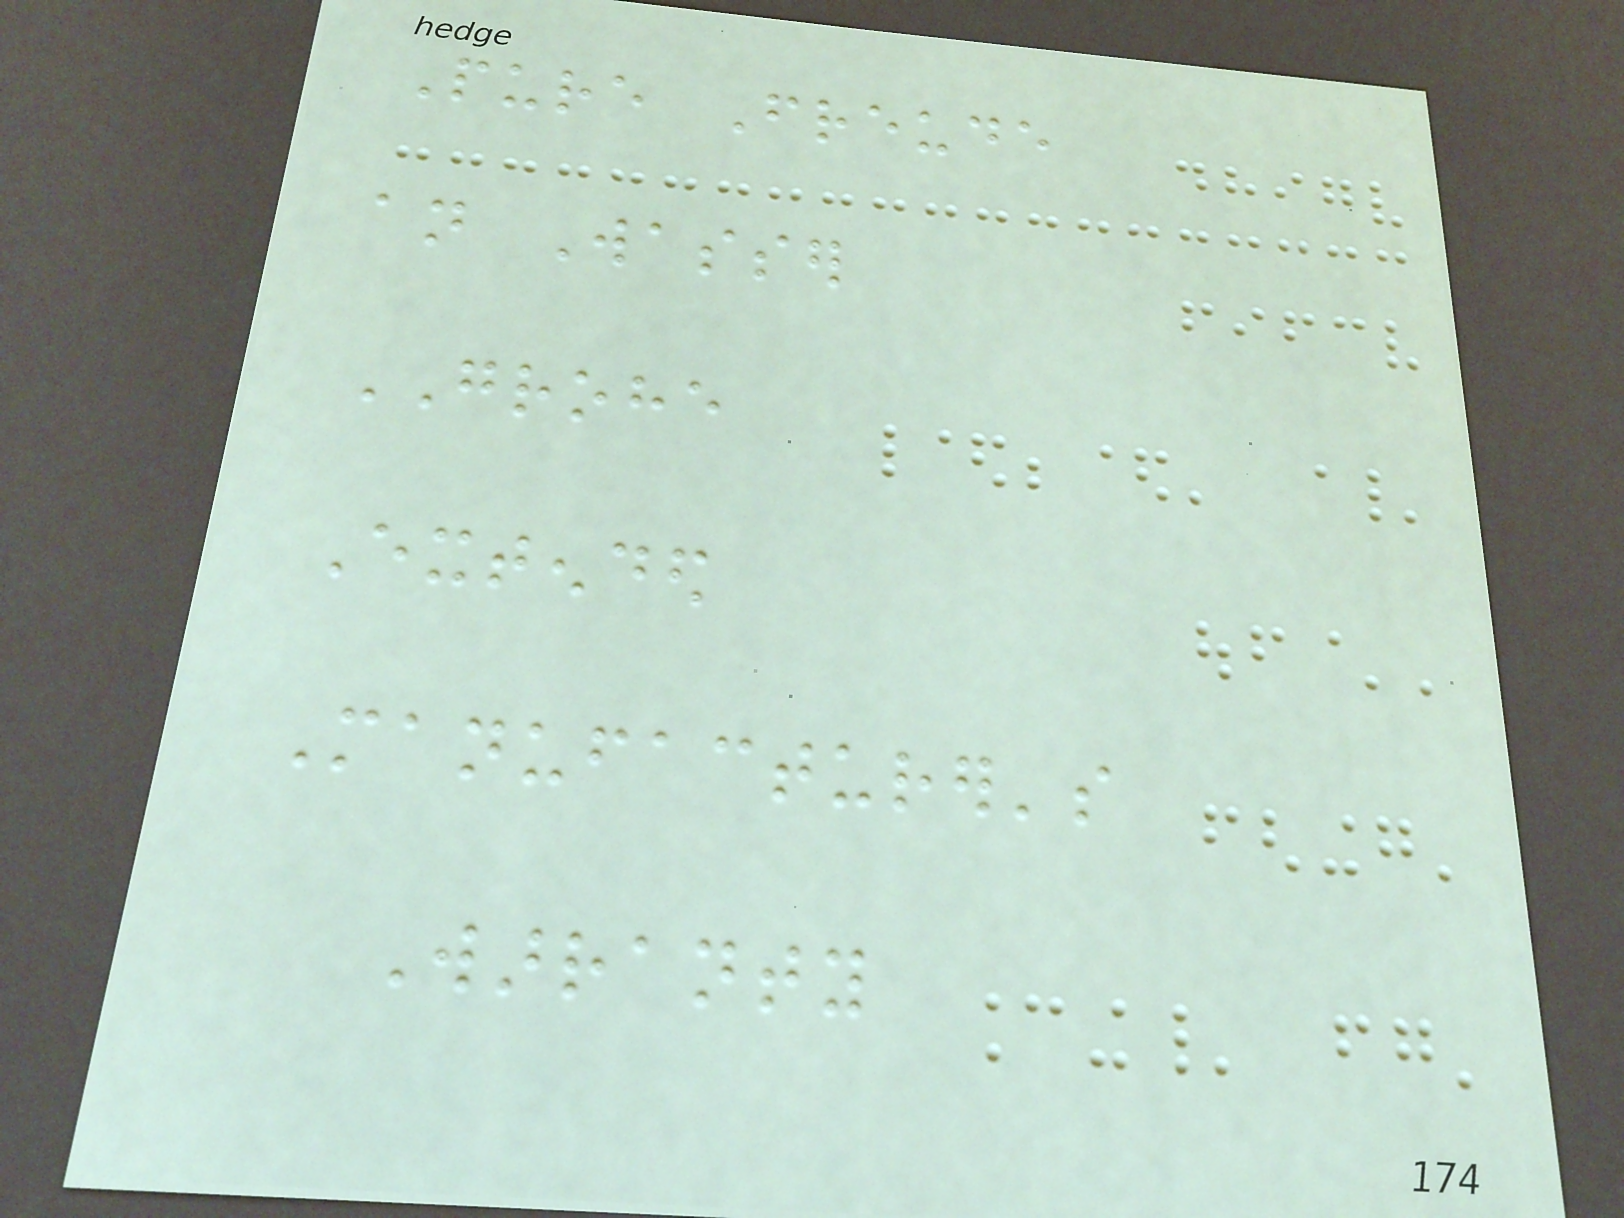Pure Freude
an Wasser
GROHE
Extended
Manufacturer's
Warranty
